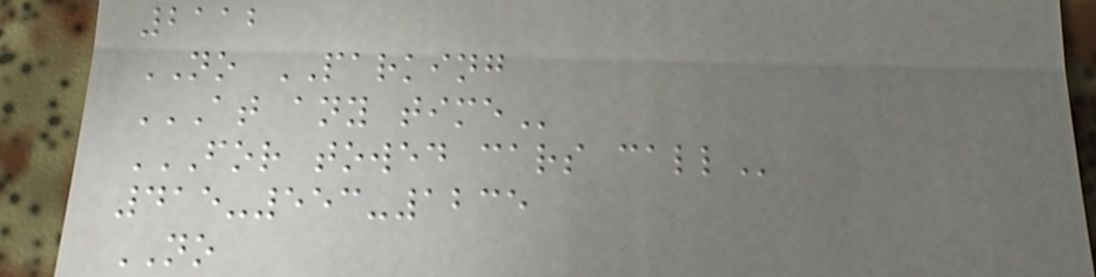2112
NO PARKING
AT ANY TIME
FOR TOWED CARS CALL
415-553-1235
NO
